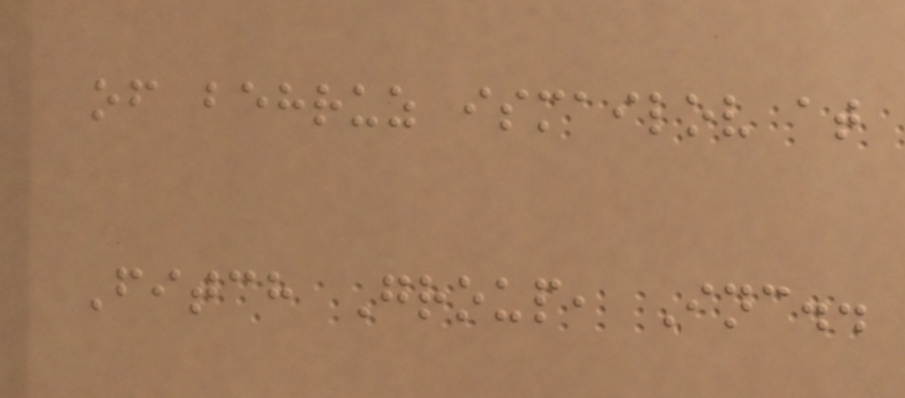of behruz ismailov at
Fitch Group, Inc..
